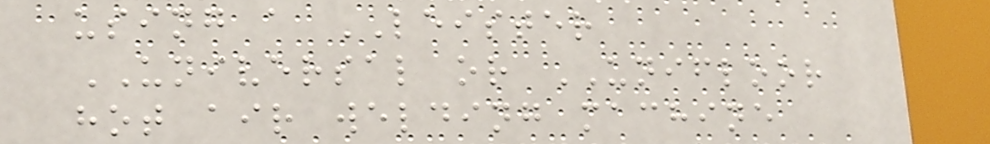using a LEISTER
UNIVERSAL or UNIFLOOR
hot air welding machine
